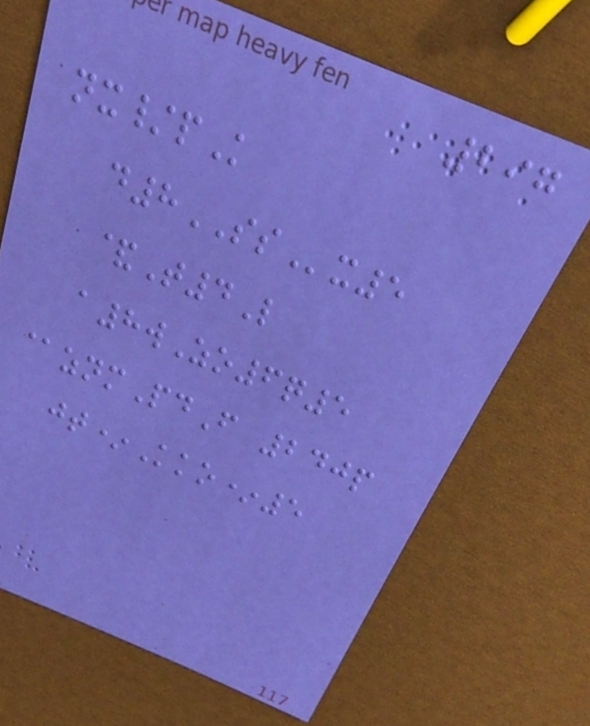297
nx/pK
d8SSx5
&T4L
a8wZo6q5
@znmPdF 240p
jt*Kko*5
